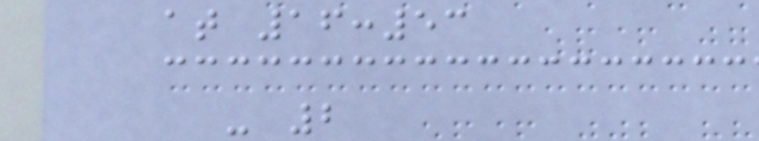at 16:53
- 2
